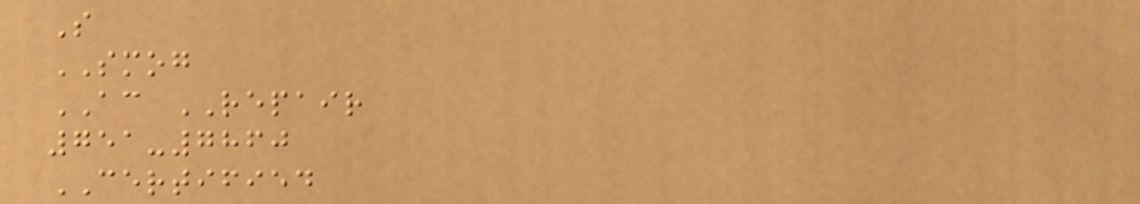S
SMOG
AC REPAIR
751-7860
CERTIFIED
